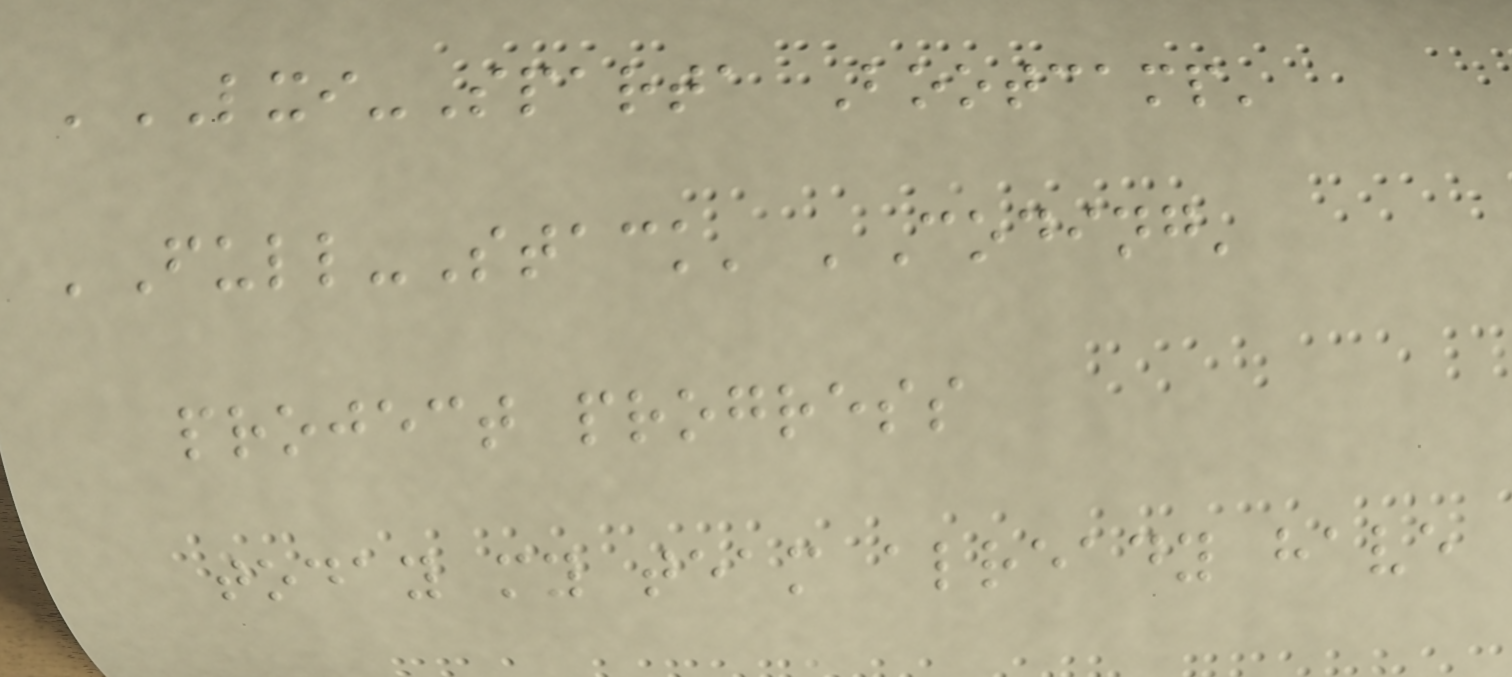'LXI-Sparta Bootcamp'
'Full-Stack' 'Coding'
project progress
today my team already have
